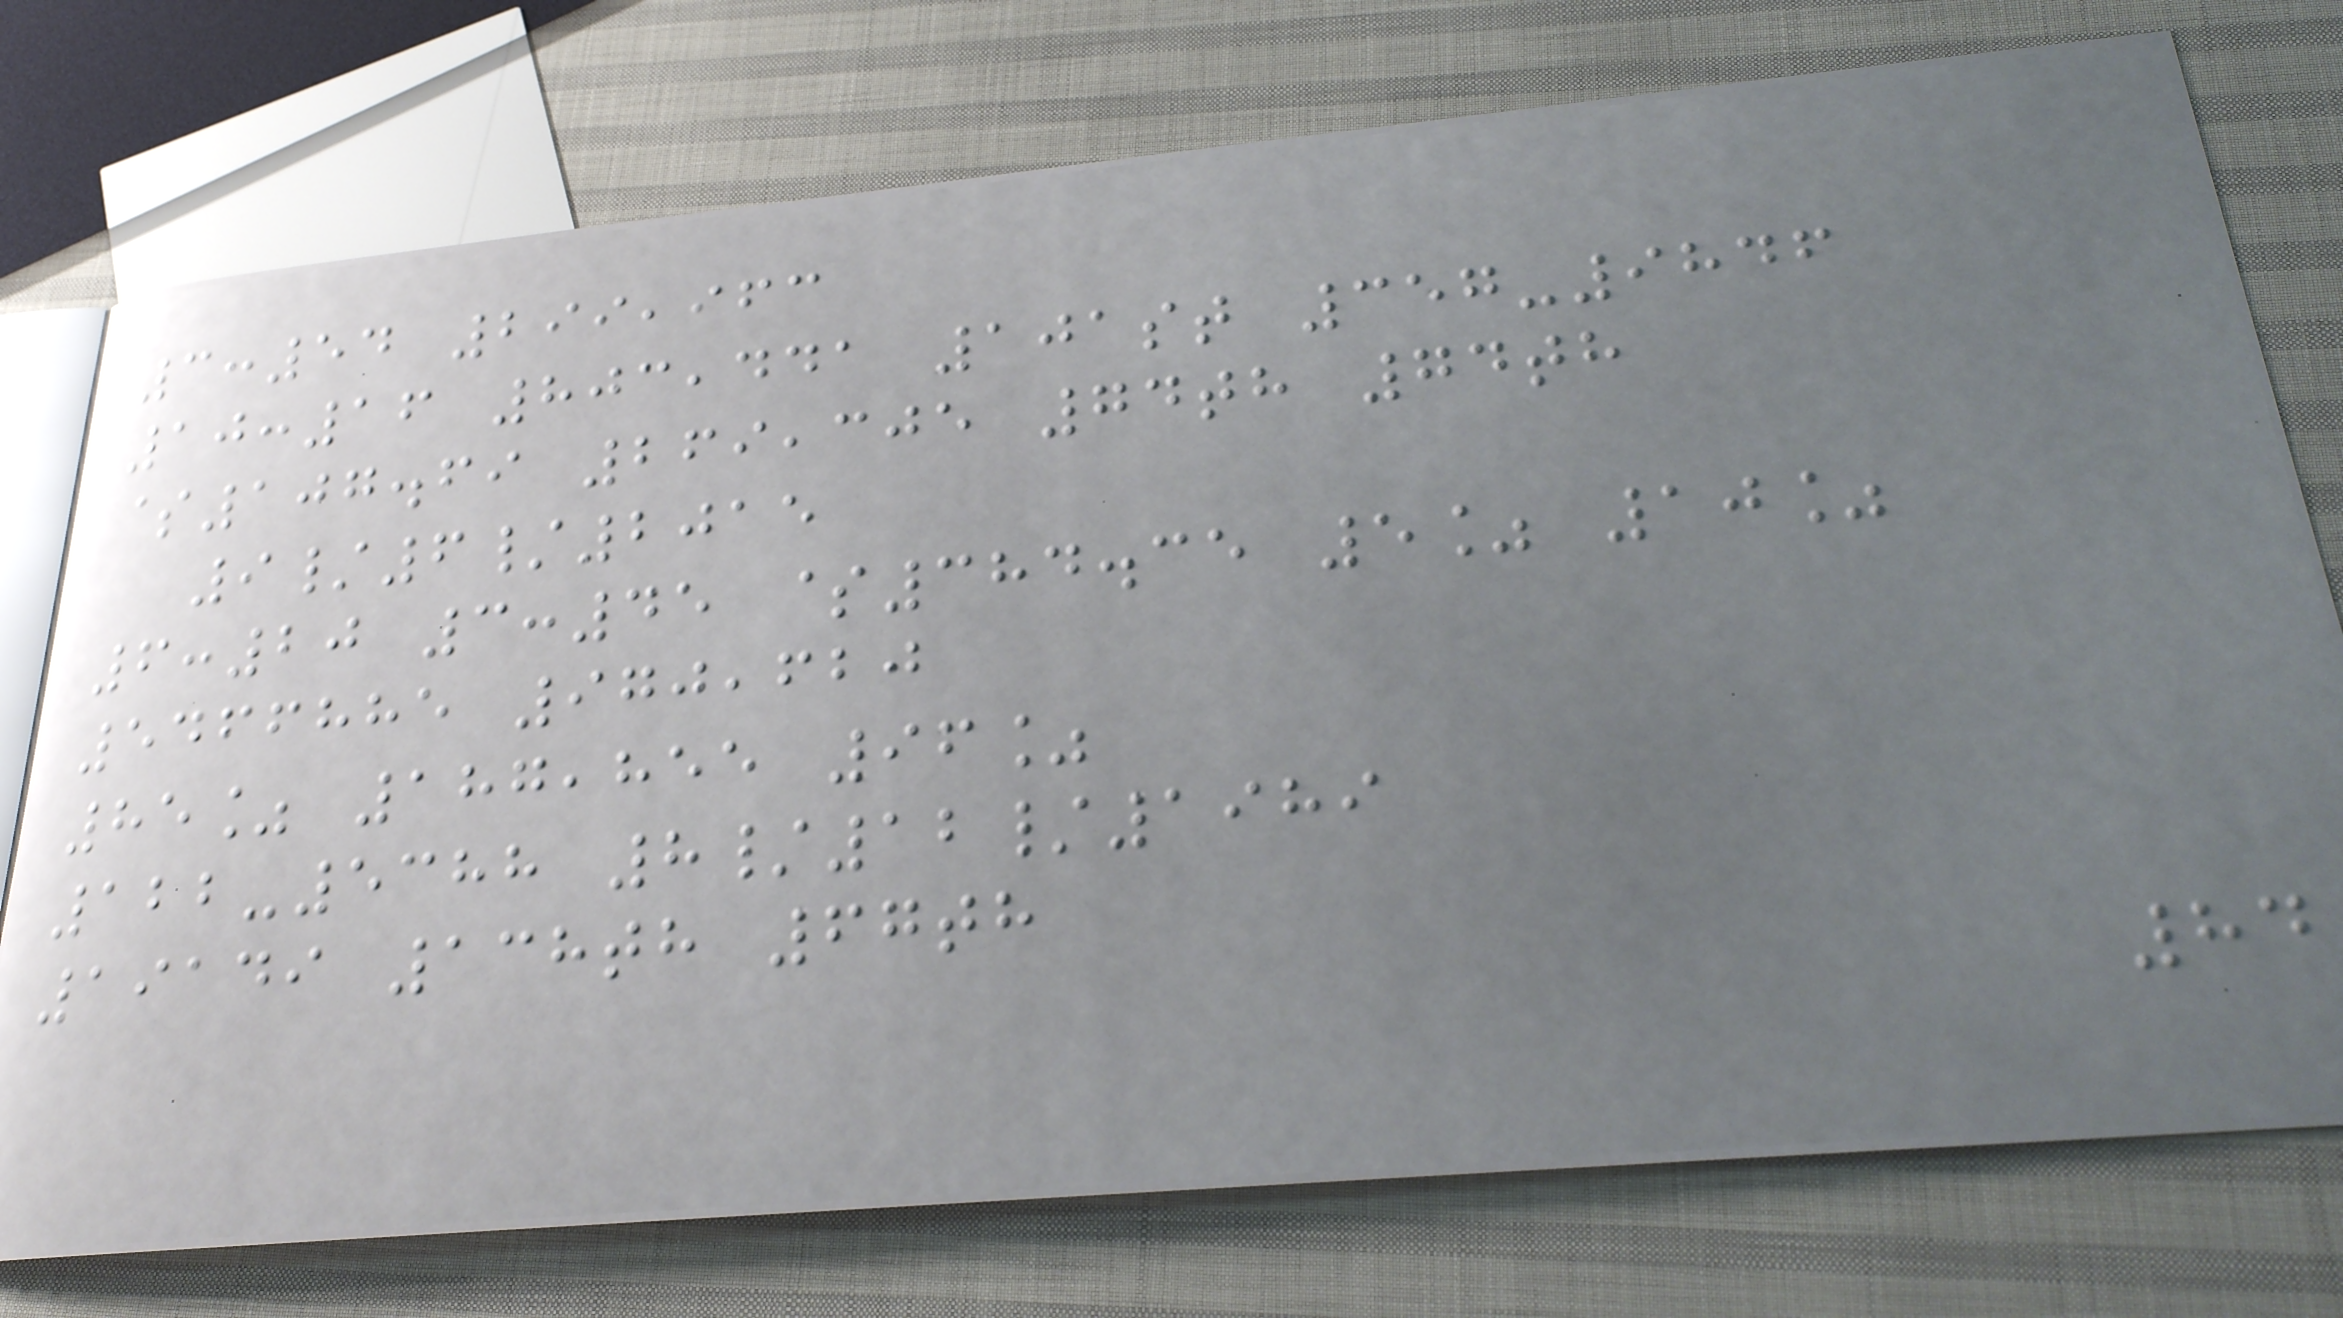3:54 299,963
10:16 803,441 101st 357-9846
$107.69 269,305 74th 74th
9/6/2015
6:20 3:45 $384.35 5% 10%
5466885 970,620
85% 187,855 96%
122-5388 8/12/1989
19149 138th 67th
84
